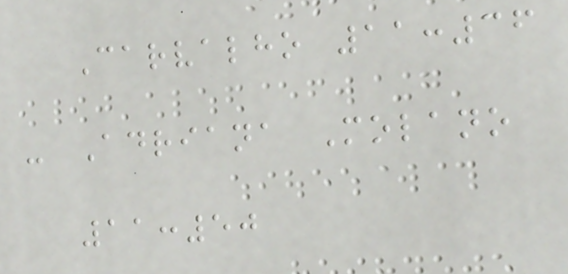Carvalho 11:36
- Adriana Molano
11:50
